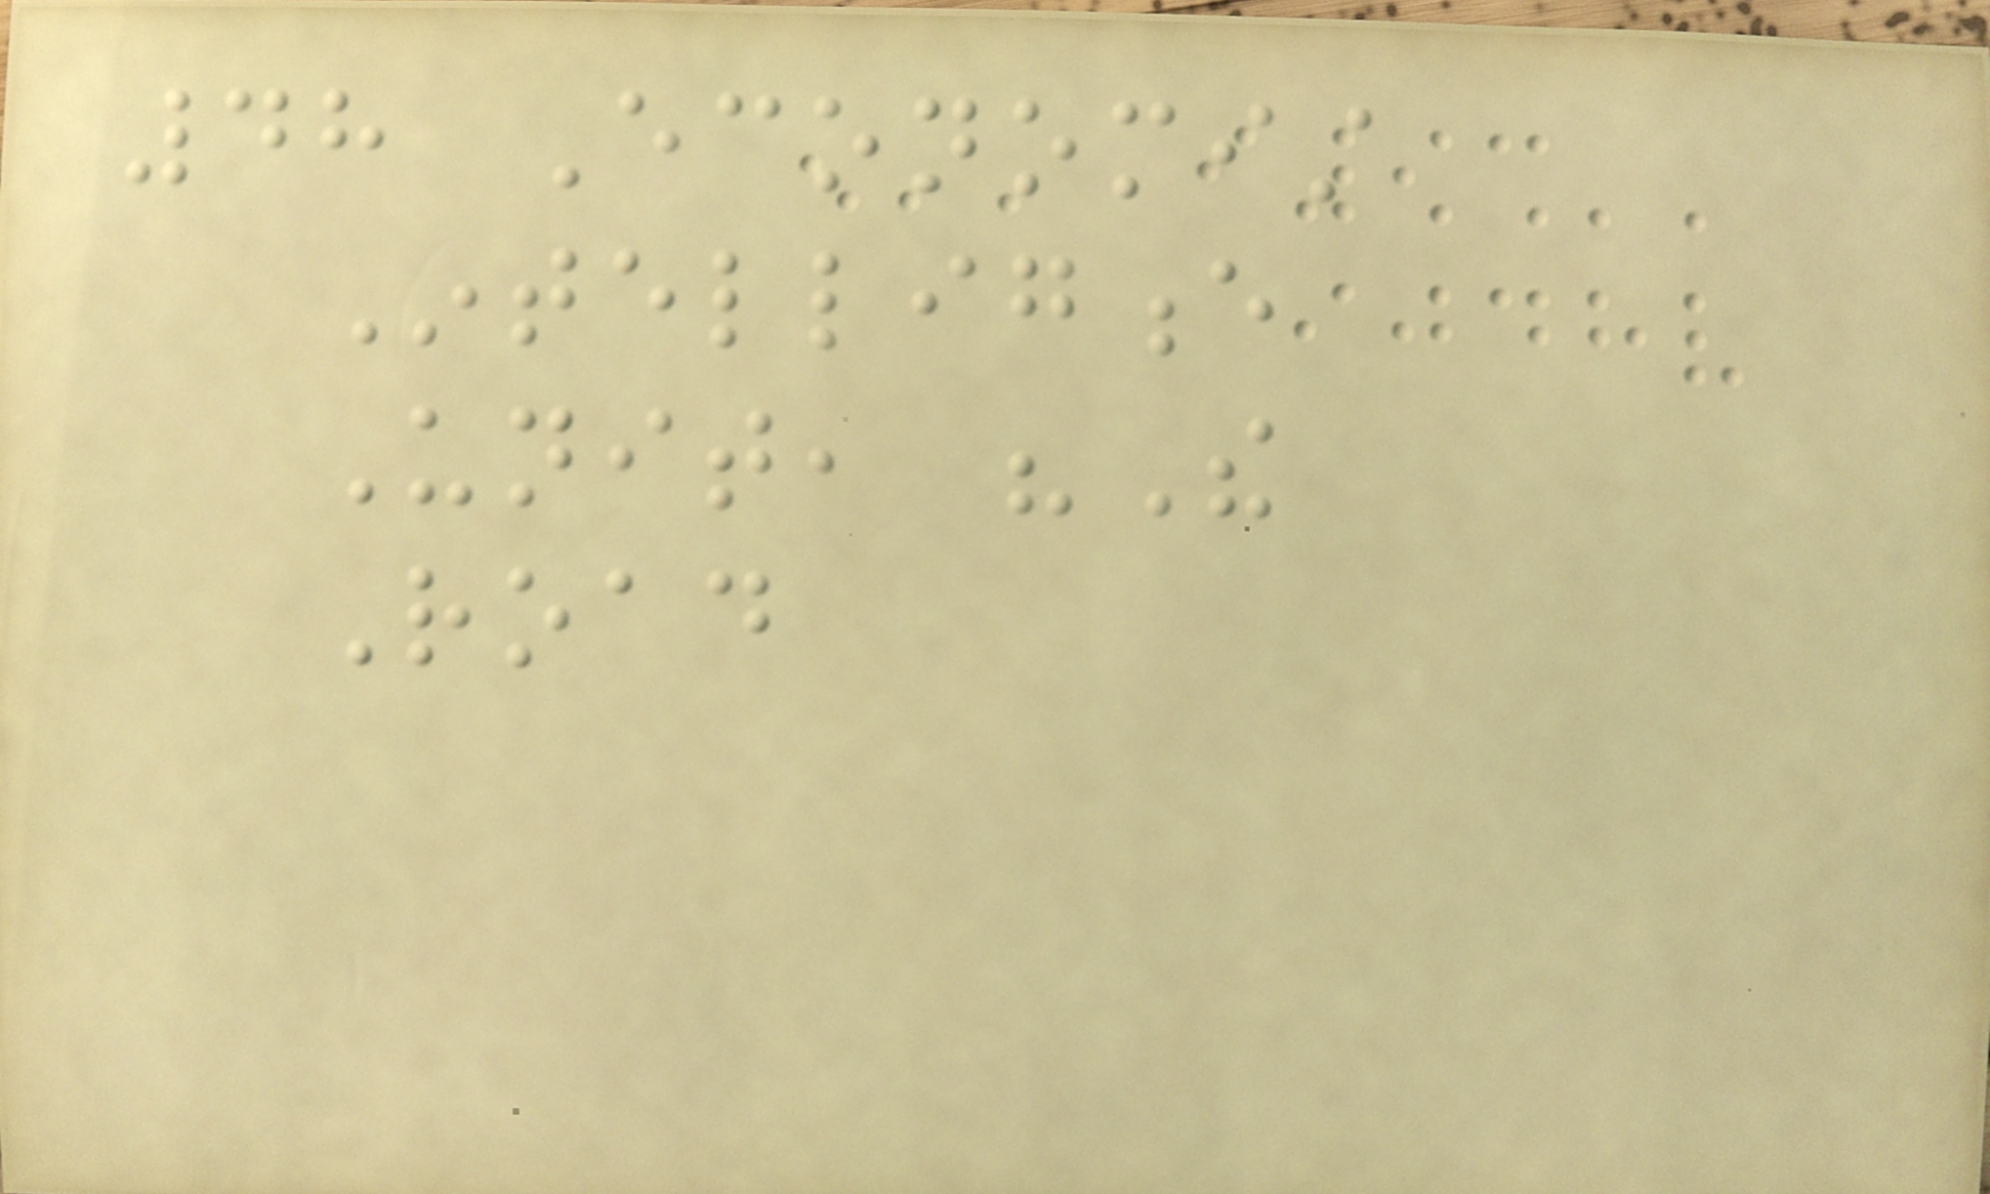48 Economist
Intelligence
Unit, "The
Road
